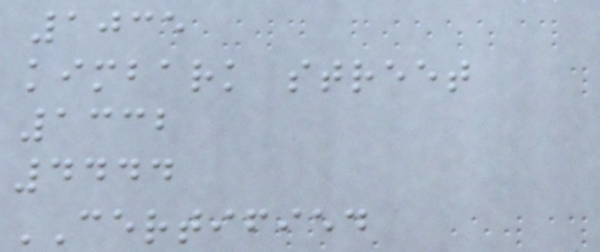1035
kimbark street
1332
4444
CERTIFIED
